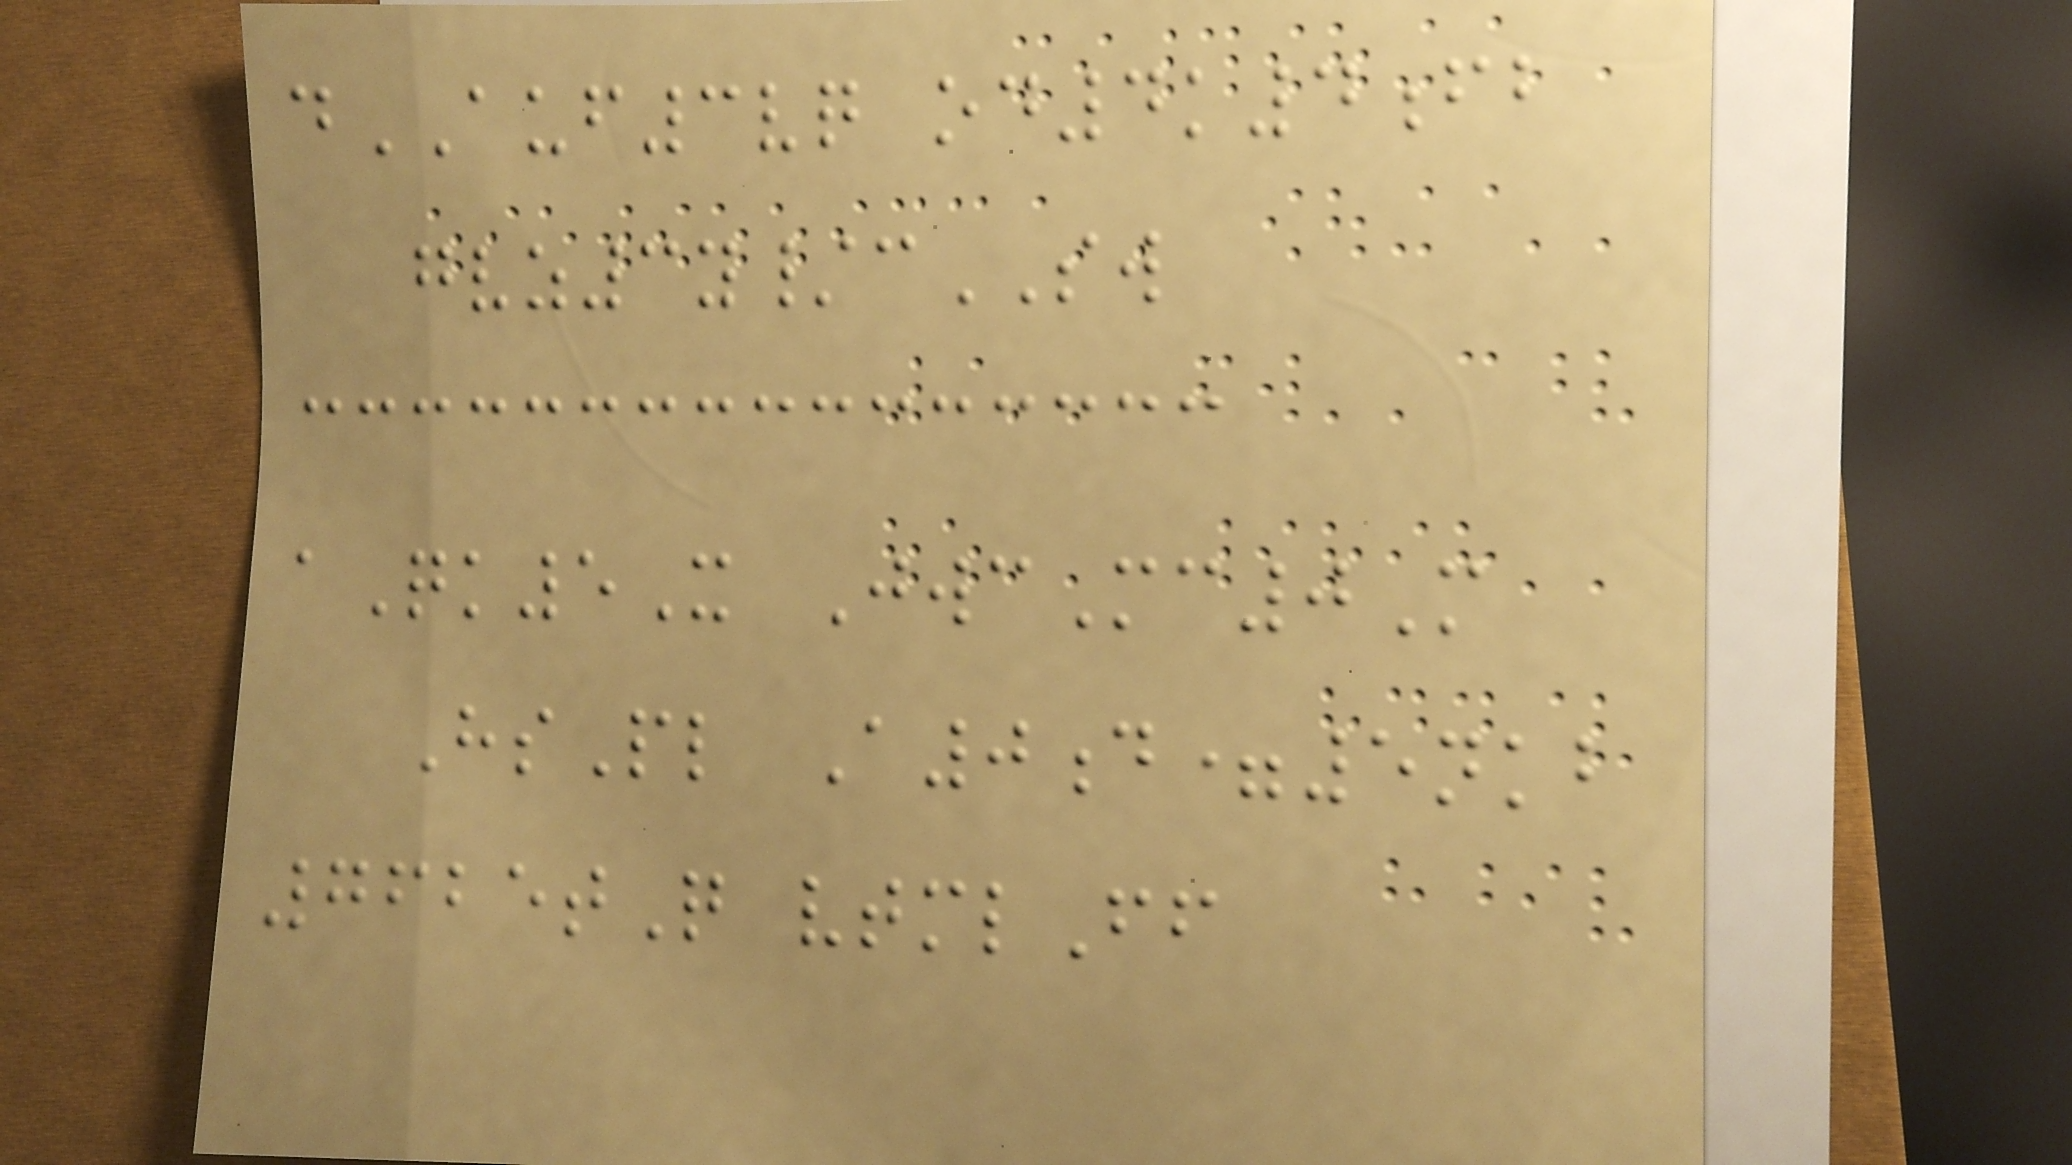dAUF3vq od4k4fb
gvz3y/cSW
aQk5X JwcMc0M
HsPl A0d=5nkb
7625tQ vtmlFf
